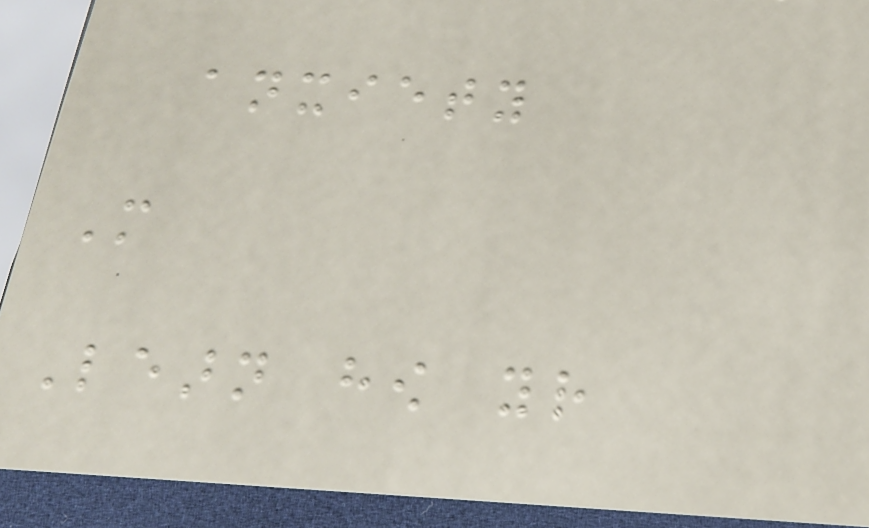anxiety
More
Learn how your
